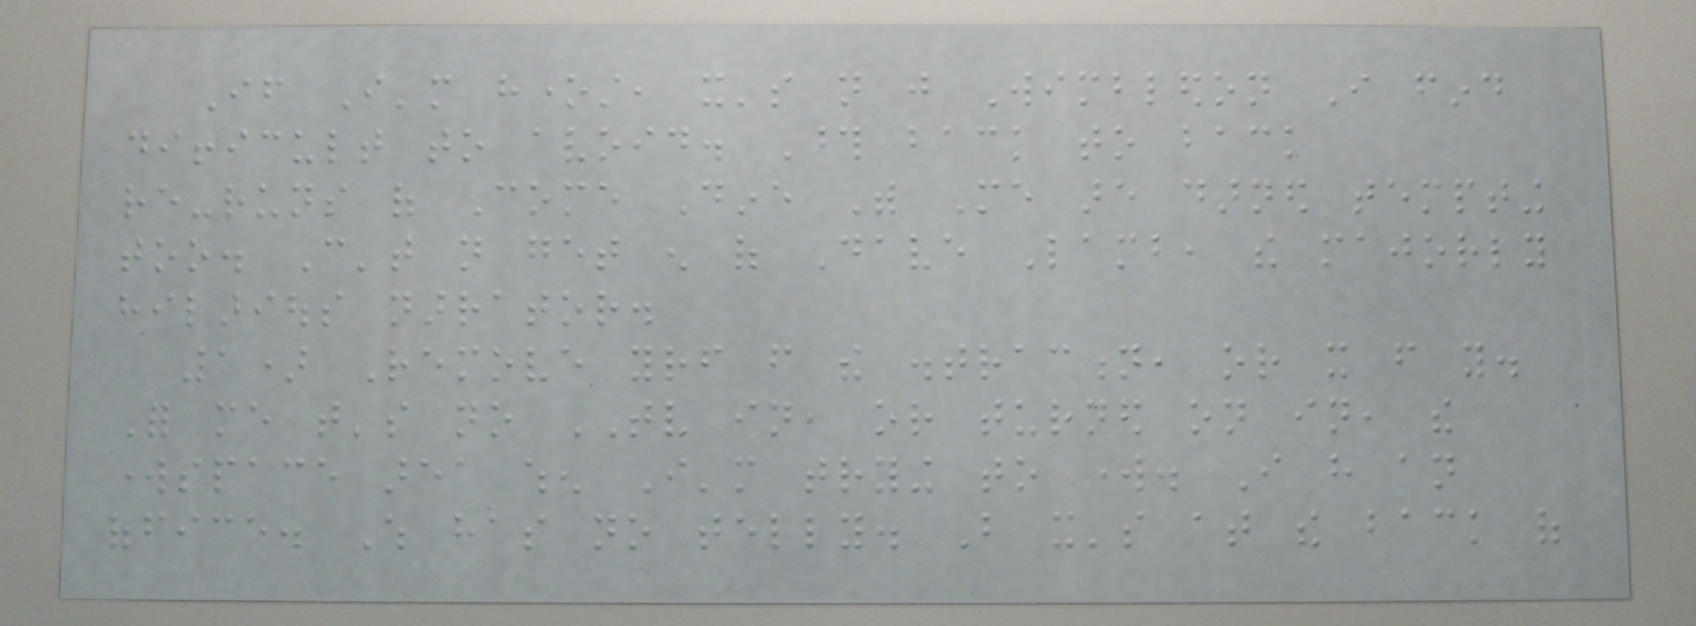If I'm honest, it's not just Wimbledon I find
difficult to avoid. Those back to back
re-runs of Come Dine With Me are darned tempting
too. Can't not get enough of Dave Lamb, the majorly
hilarious narrator.
1) Remove yourself from the distraction, or it from you.
For me that's no TV in, or turned on in, the
workspace area when I'm trying to work. I have an
office. Which has no telly. But it's at the back of
